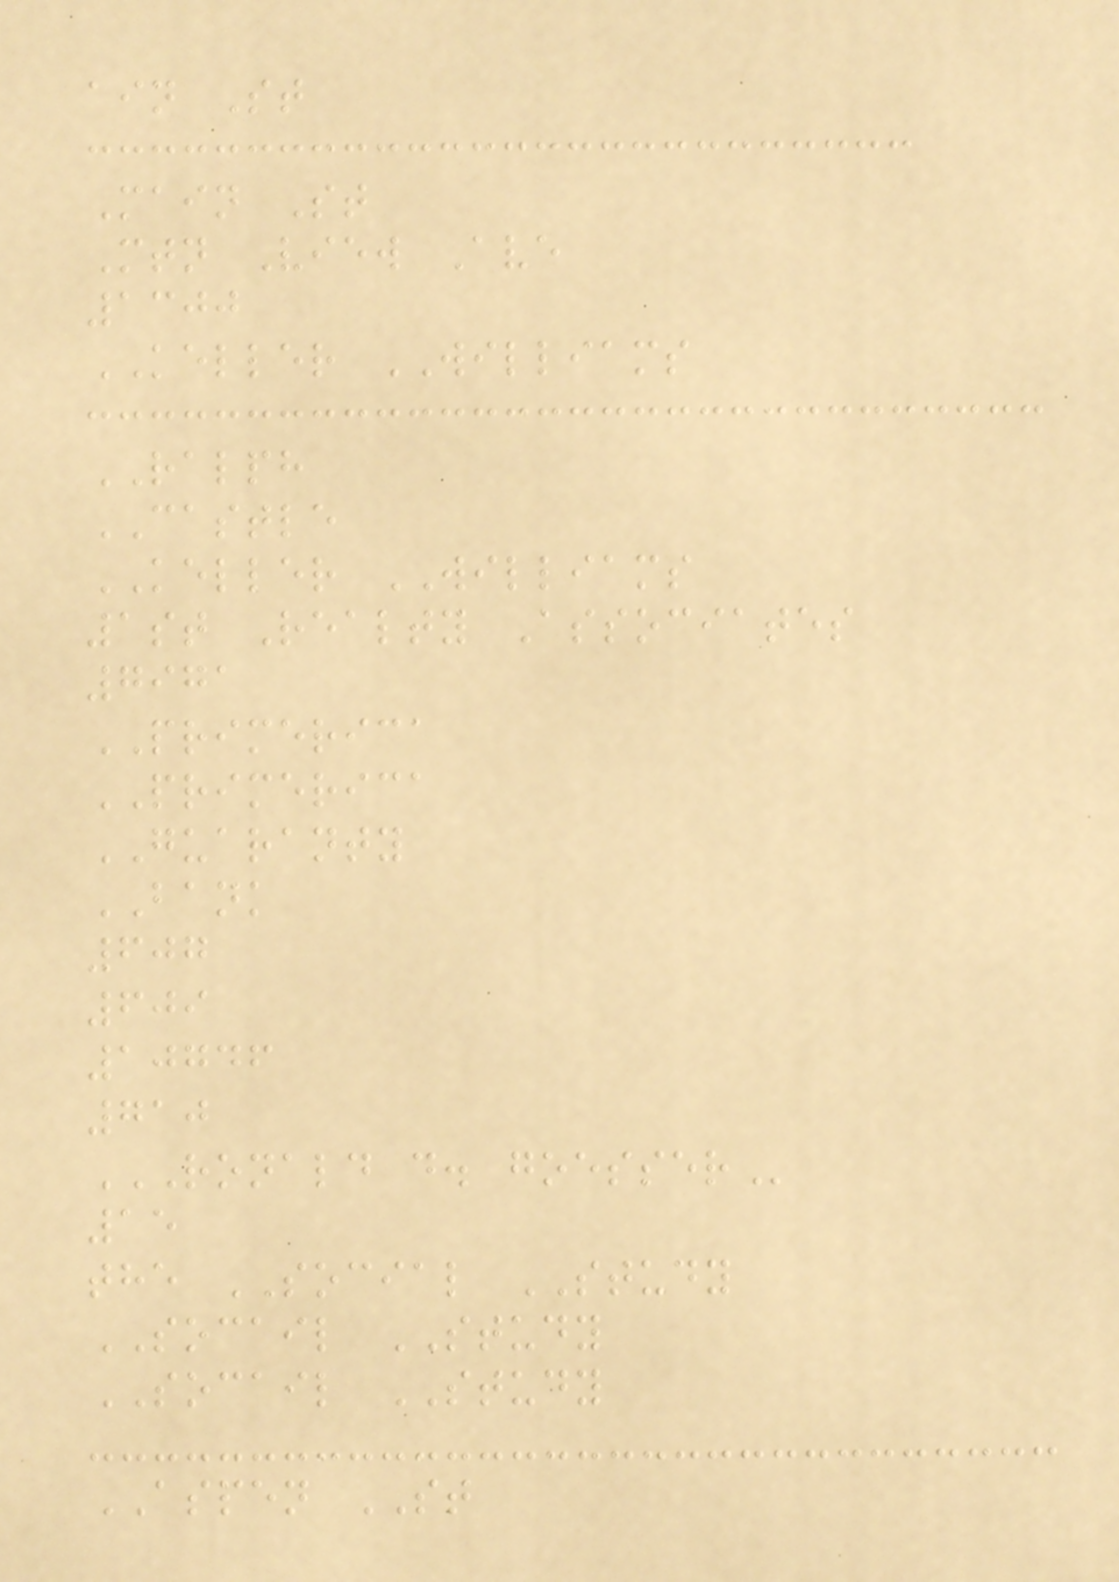ain St
Main St
Mtn View Ave
1300
KELLER WILLIAMS
RALPH
CASTLE
KELLER WILLIAMS
1st Realty Associates
7971
PRIMERICA
PRIMERICA
GUARANTY
BANK
607
609
10746
710
RONALD D. GOESSER
15
the SOCIAL STUDY
SOCAIL STUDY
SOCAIL STUDY
ASPEN ST
